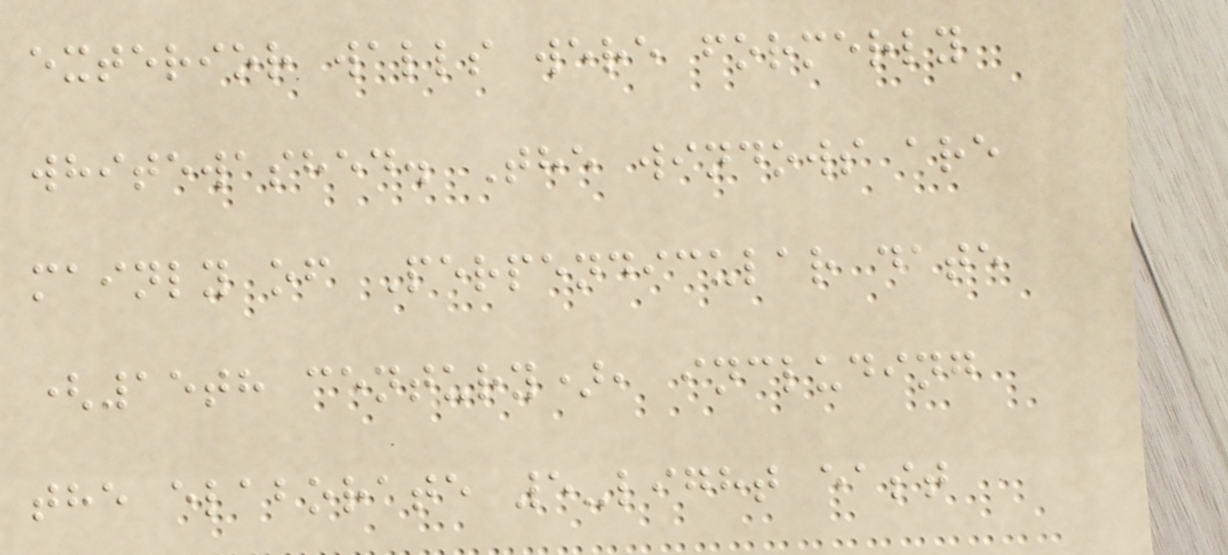exterior walls were formerly
whitewashed. The windows are
mainly of Perpendicular date
(15th century), including
the elaborate 5-light east
